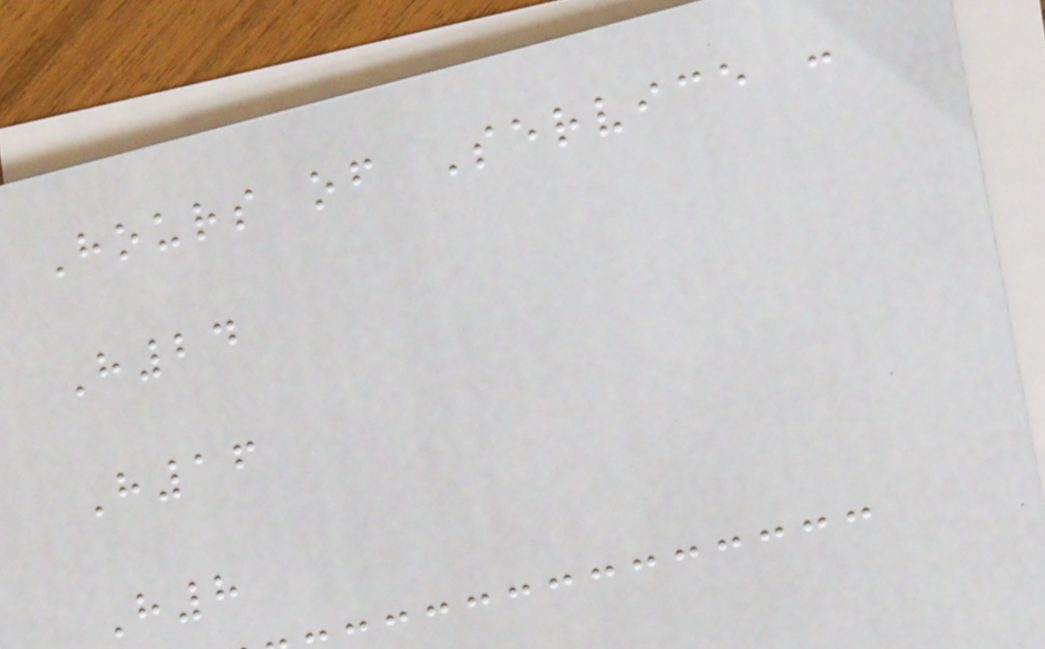Hours of Service :
H24
H16
H8
